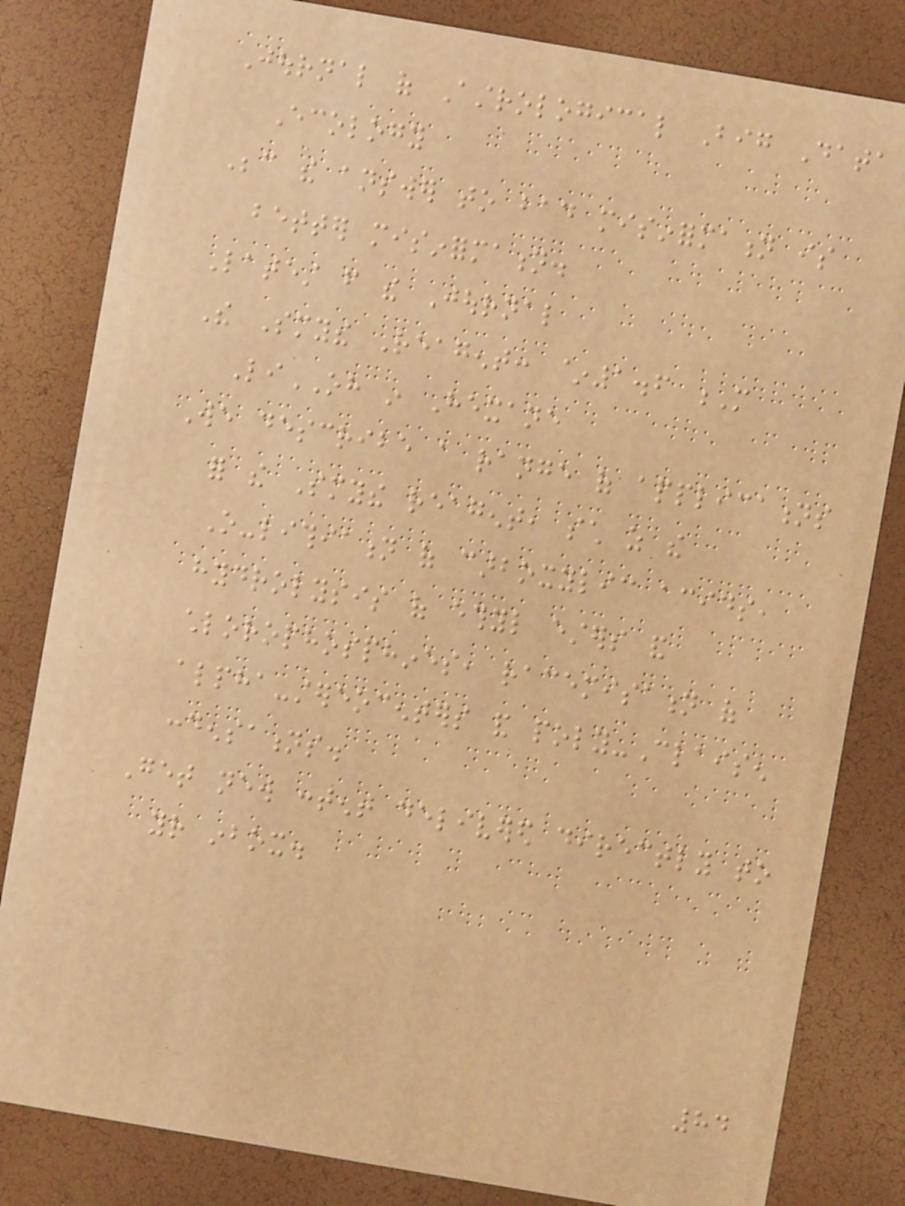Journal of Astrological Big Data
Ecology
Because the answer to bad misinformation is
better misinformation.
Latest from the Journal
The Smythe Reagent: ~1.6 M
LiOH in Hexane
We describe a range of applications
for the Smythe reagent, such as the
O-lithiation of carboxylic acids,
hydrolysis of ethyl esters and
chlorophosphines, racemisation of
alpha-stereocenters and poly-Claisen
condensations.
Get new content delivered directly to
your inbox.
84
